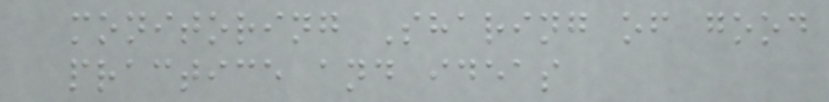monitoring Sharing of good
practice and ideas
